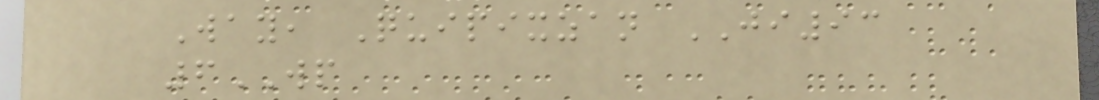Way, Quipixzan JI93
6WP
